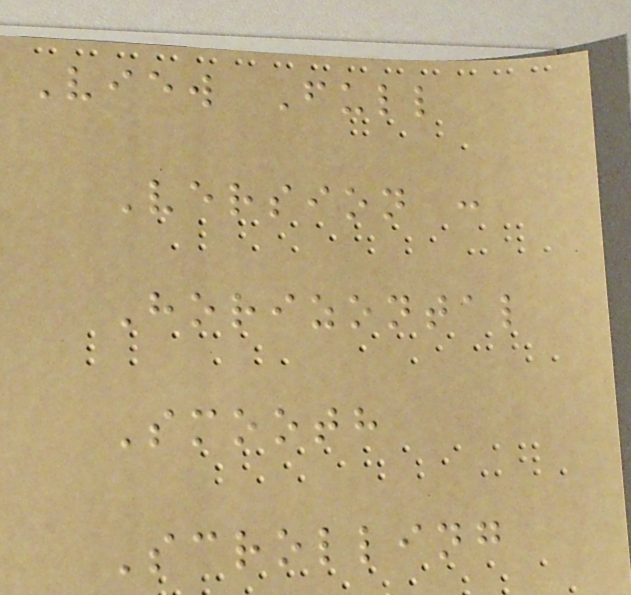View Full
Version :
Horizontal
Smooth
Scrolling
